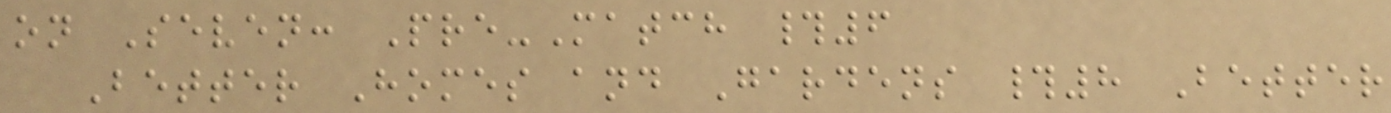on Seven: Pre-Match #6
Better Homes and Gardens #8 Better
